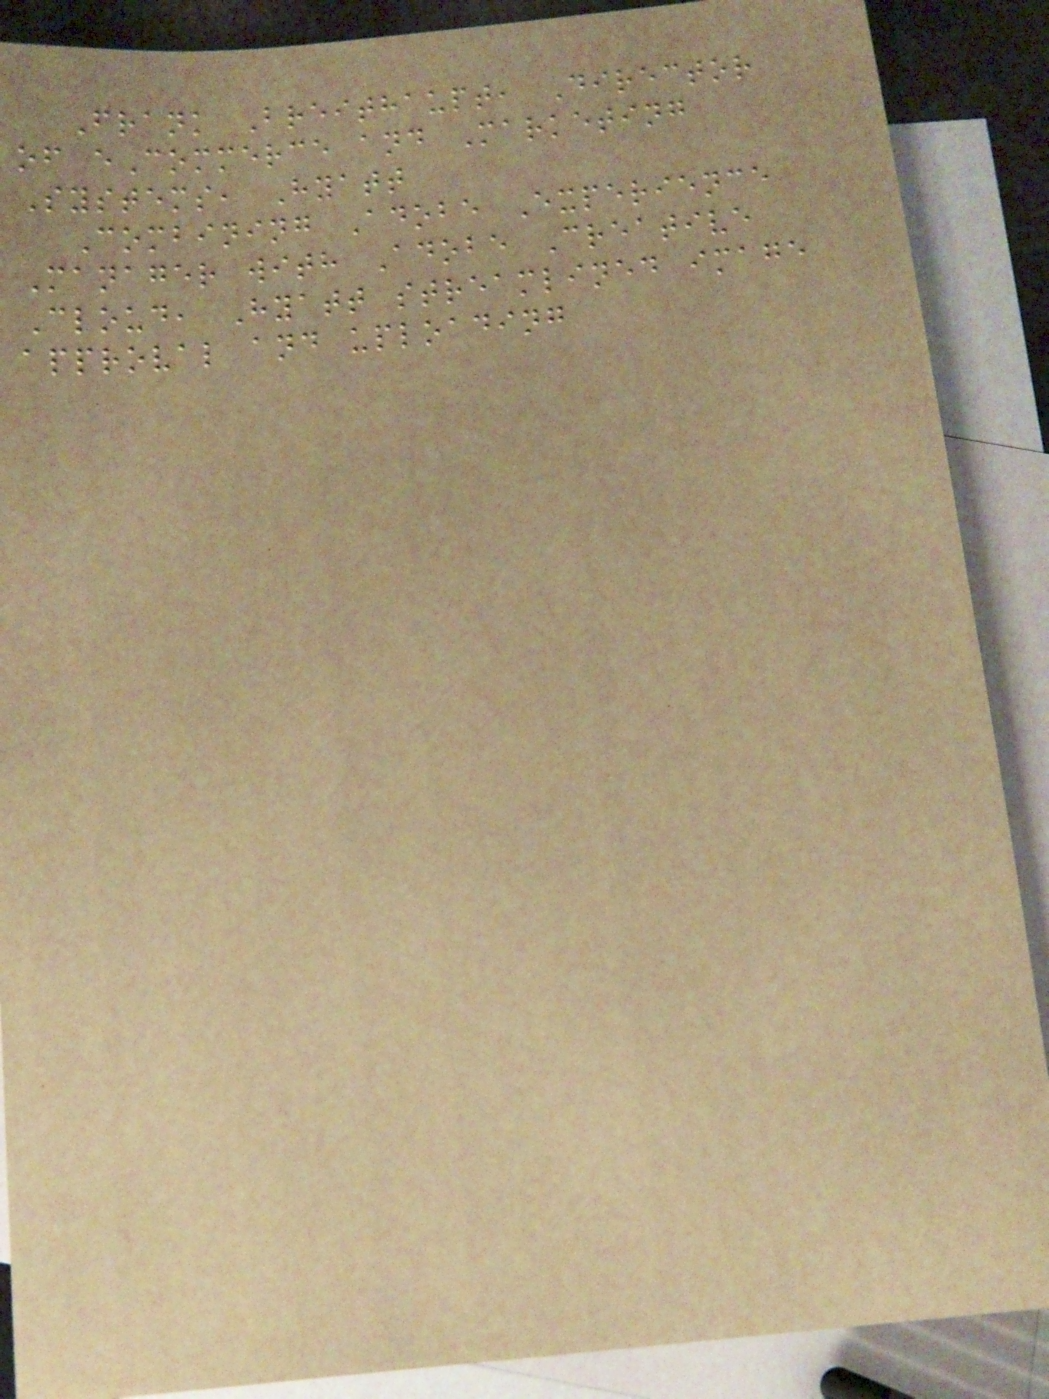Frank Breithaupt, Director
of eCommerce and Marketing
Systems, Hyatt
Combining Adobe Experience
Manager with Adobe Creative
Cloud, Hyatt streamlined image
approval and uploading
